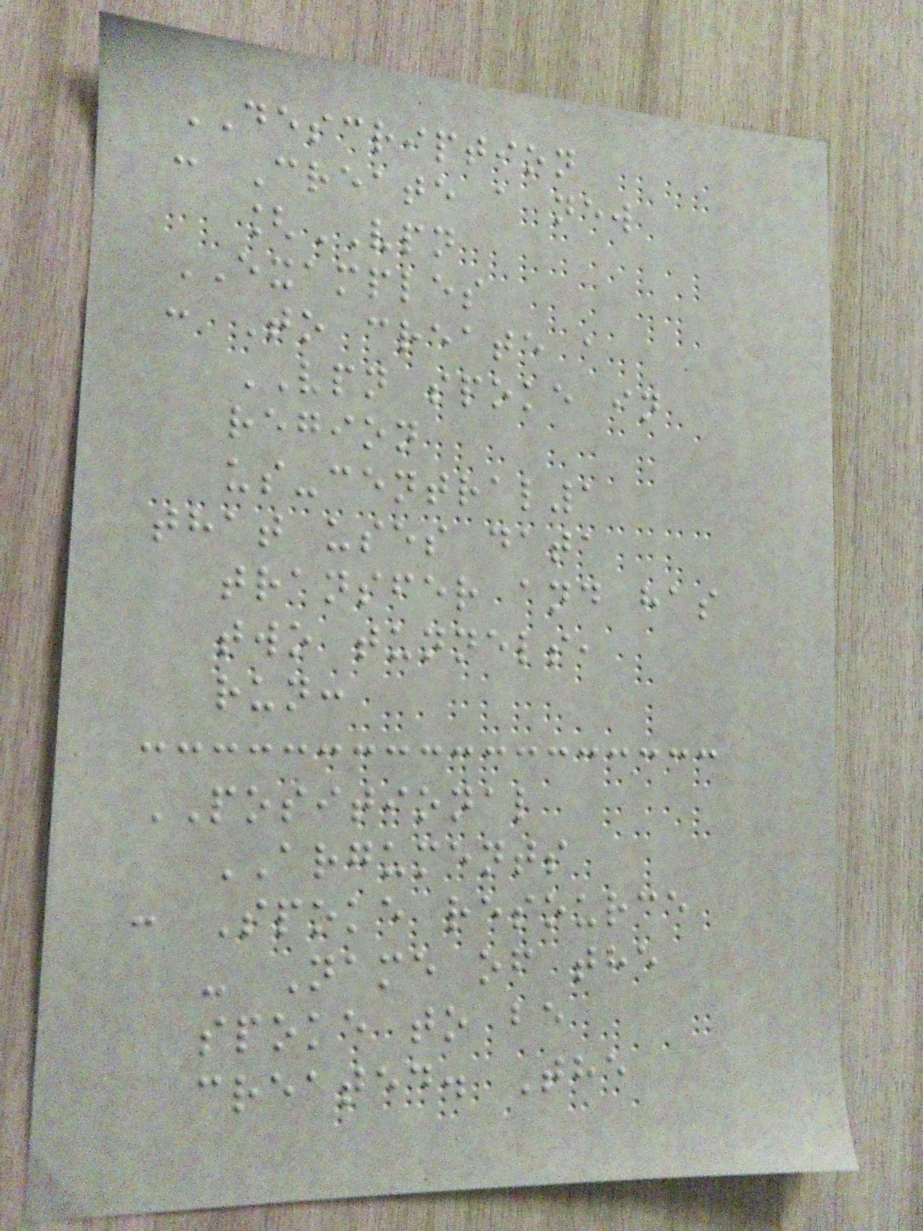DESCRIPTION
: Create a new
[VPN
EXAMPLES
: To create a
VPN spoke in
region
us-central1
that uses data
transfer and has
two tunnels,
run:
POSITIONAL
ARGUMENTS
: Spoke resource
- Name of the
spoke to be
created. The
